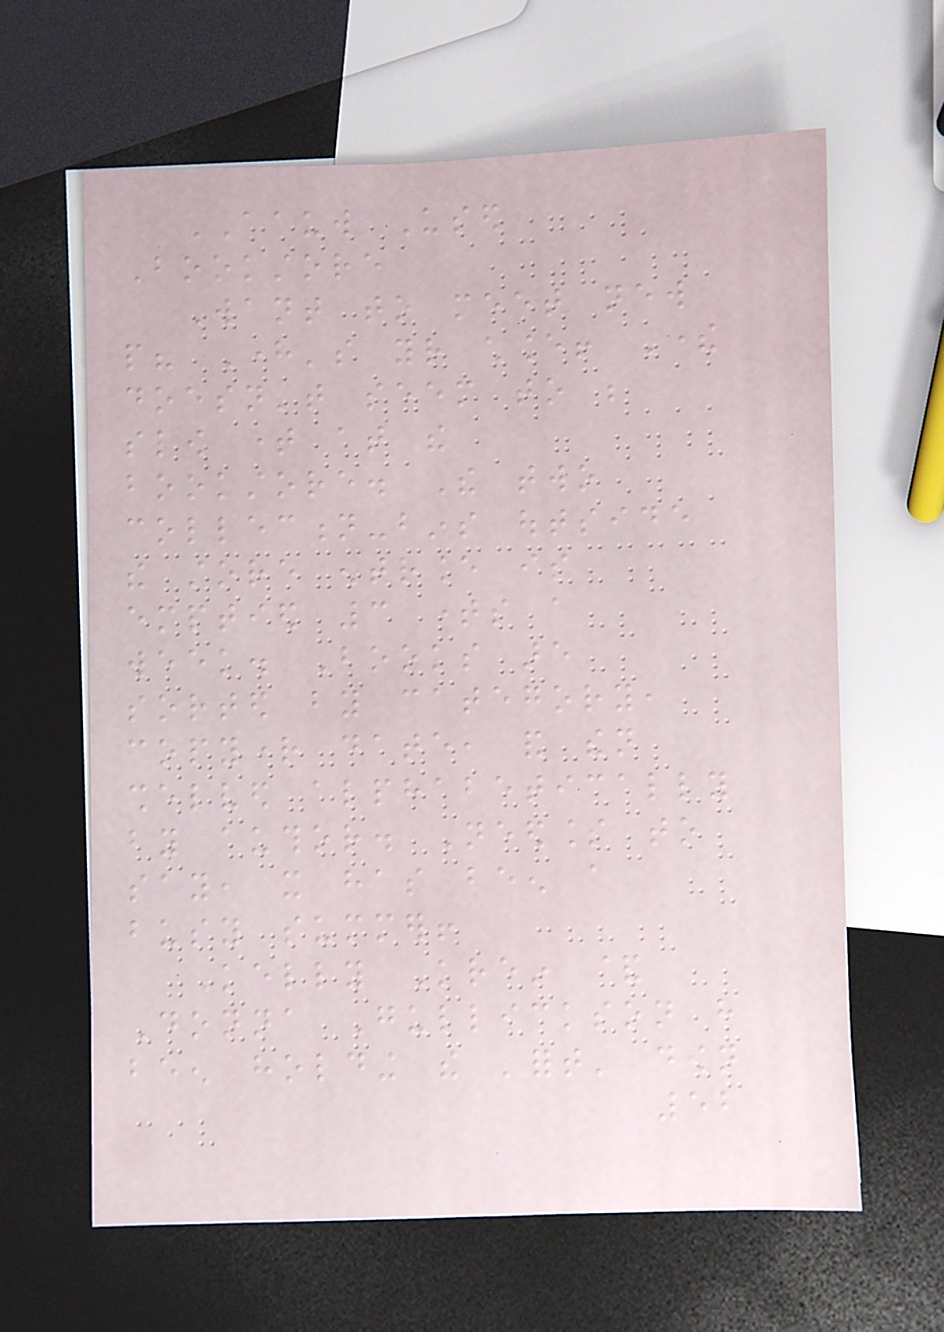AAUW Used
Bookstore
Want to meet new
people? Here's your chance! There
doesn't seem to be
slow time at the
bookstore. The two
collection-bins outside
the store entrance is
emptied 3 times a
week. Books are
sorted by category,
copyright date, and then
shelved alphabetically
by author. Needless to
say, it has been a
busy summer!
Kelly Krein &
Donna Gullickson have
been holding the 'fort' down
52
